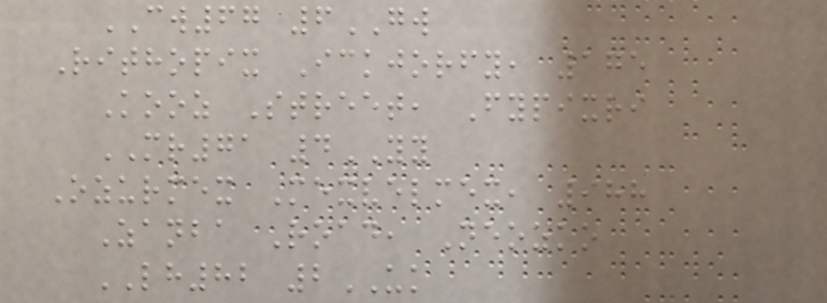CW67 6GW
Rithopix Ickjorfy, 175
Kooz Street, Fypixri
MR71 4YY
Ozurmex Mexvelmex, 988
Zanba Road, Neozko
LH82 2UK
